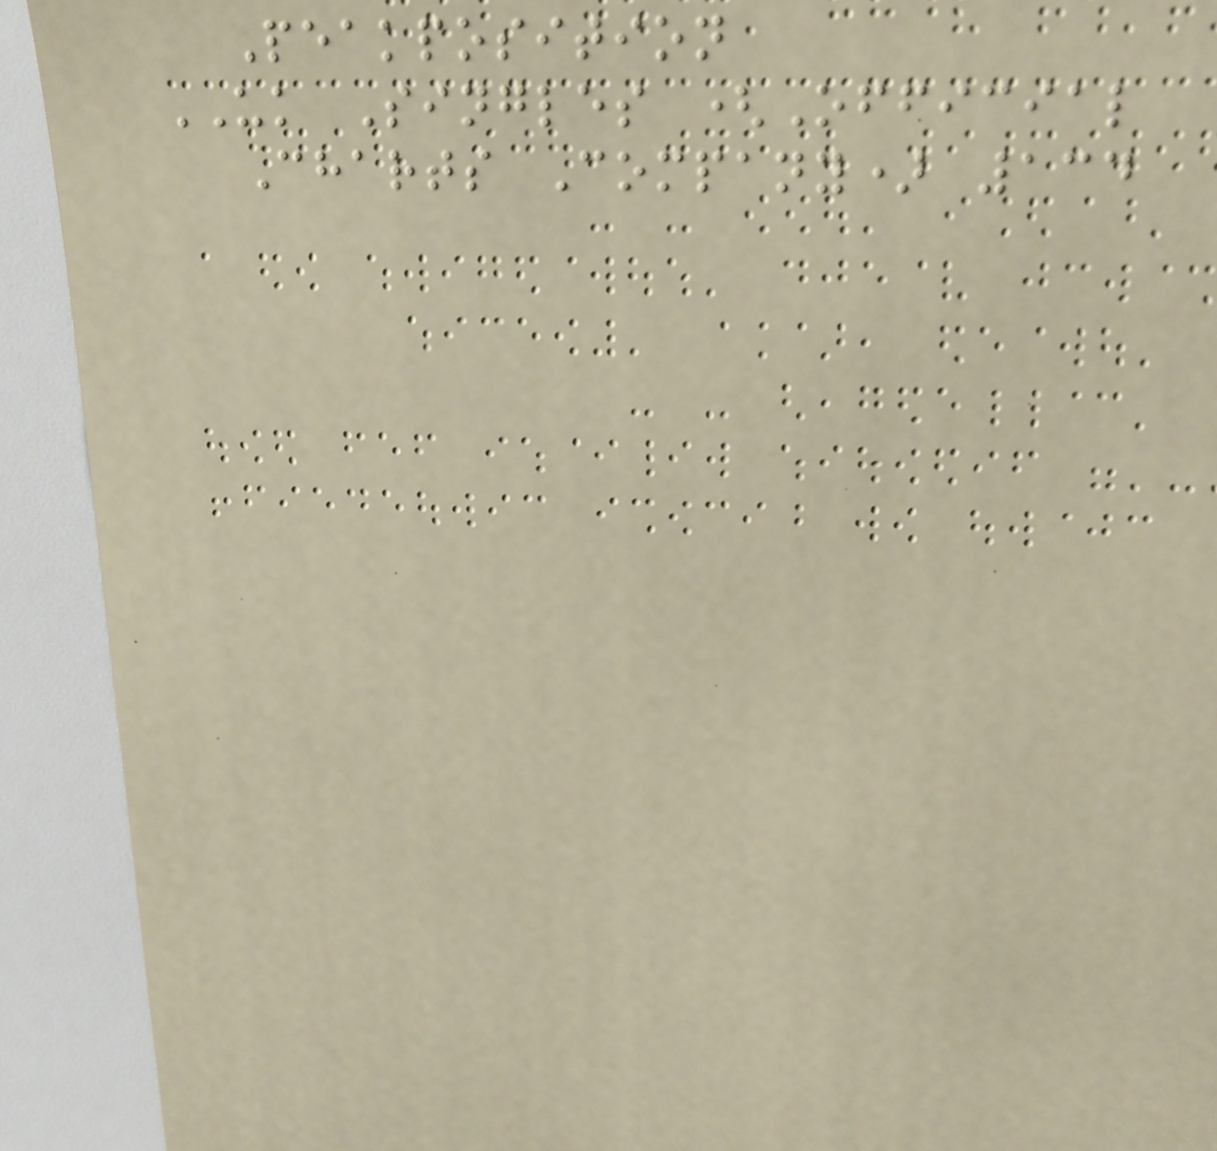Peakposition
UK Singles (Official
Charts Company) 134
